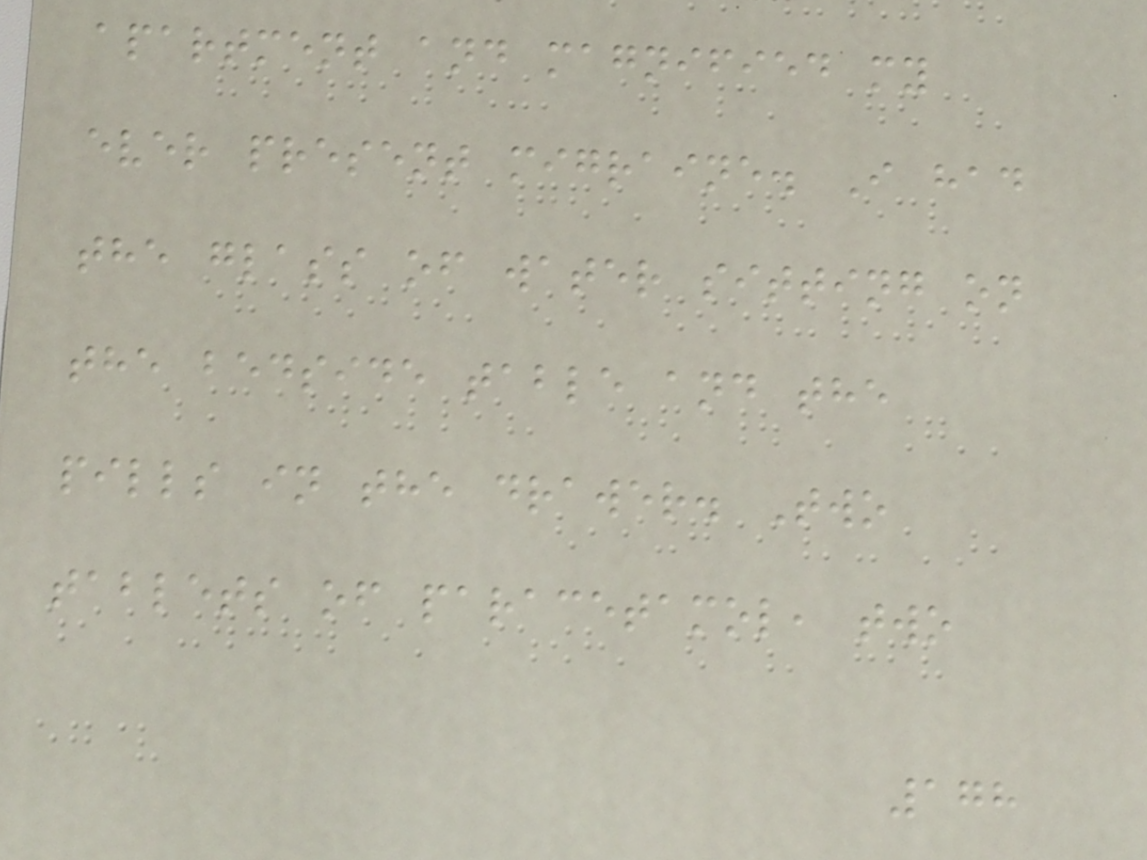apartment and magnified my
ever present migraine. I had
the glass of water sitting on
the bedside table and the
pills in the drawer. Two
tablets of paracetamol, two
178
